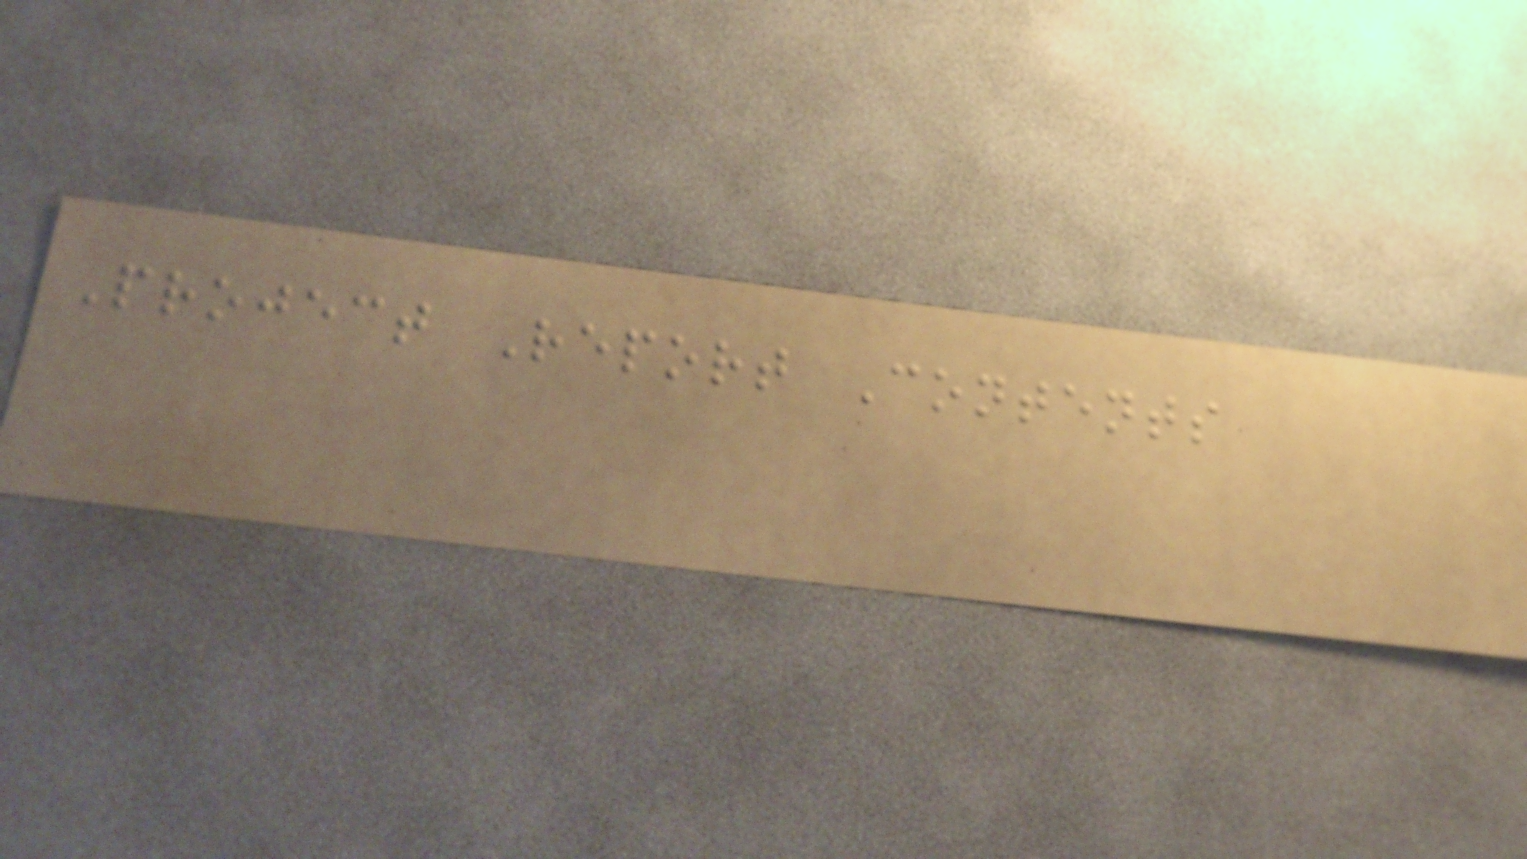Project Report Contents
